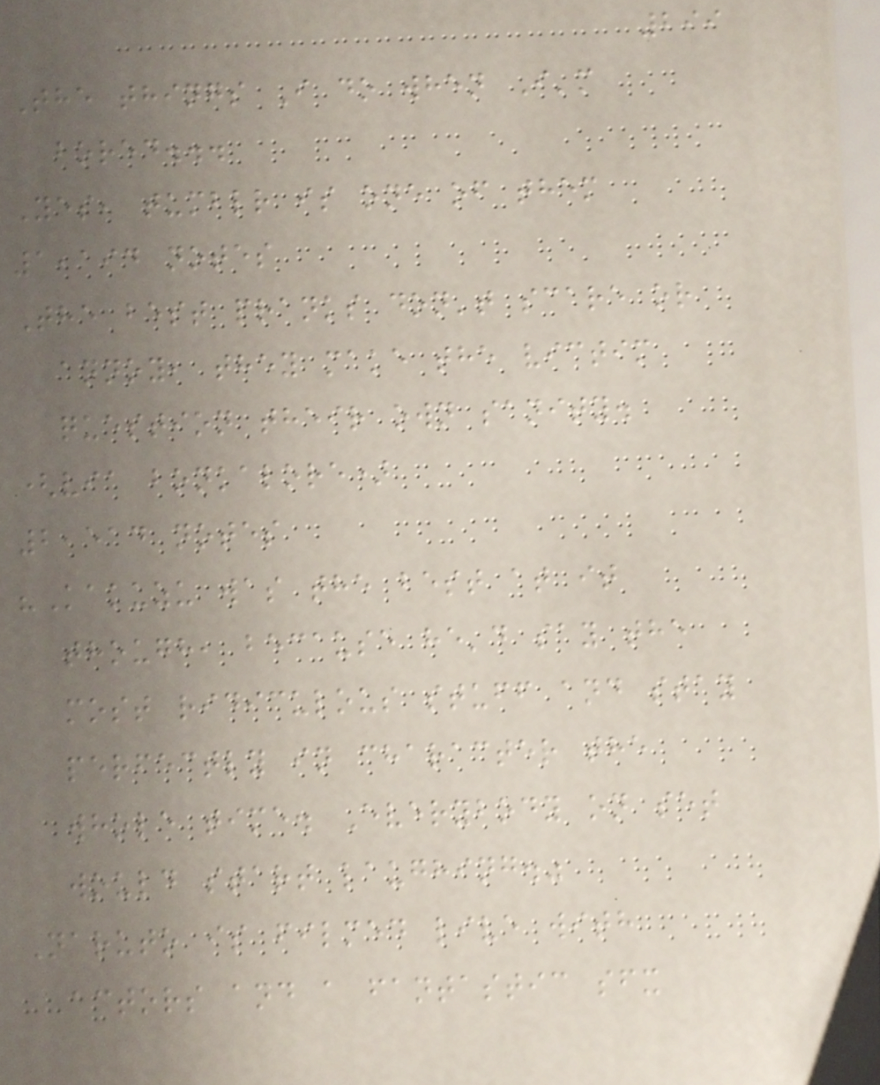299
The things I do when I'm
bored...
Yes, tumblr is one of them
1,194 notes
The best pranks don't scare or
annoy, they make the victim
question their own sanity.
(via bonkalore)
2,514 notes
"Kakuzu was the best at it
though, because he'd say the
most ridiculous stuff and stay
perfectly in character the
whole time. Everybody on set
would start laughing."
Naruto is filmed live with
actors and a fantastic sfx
